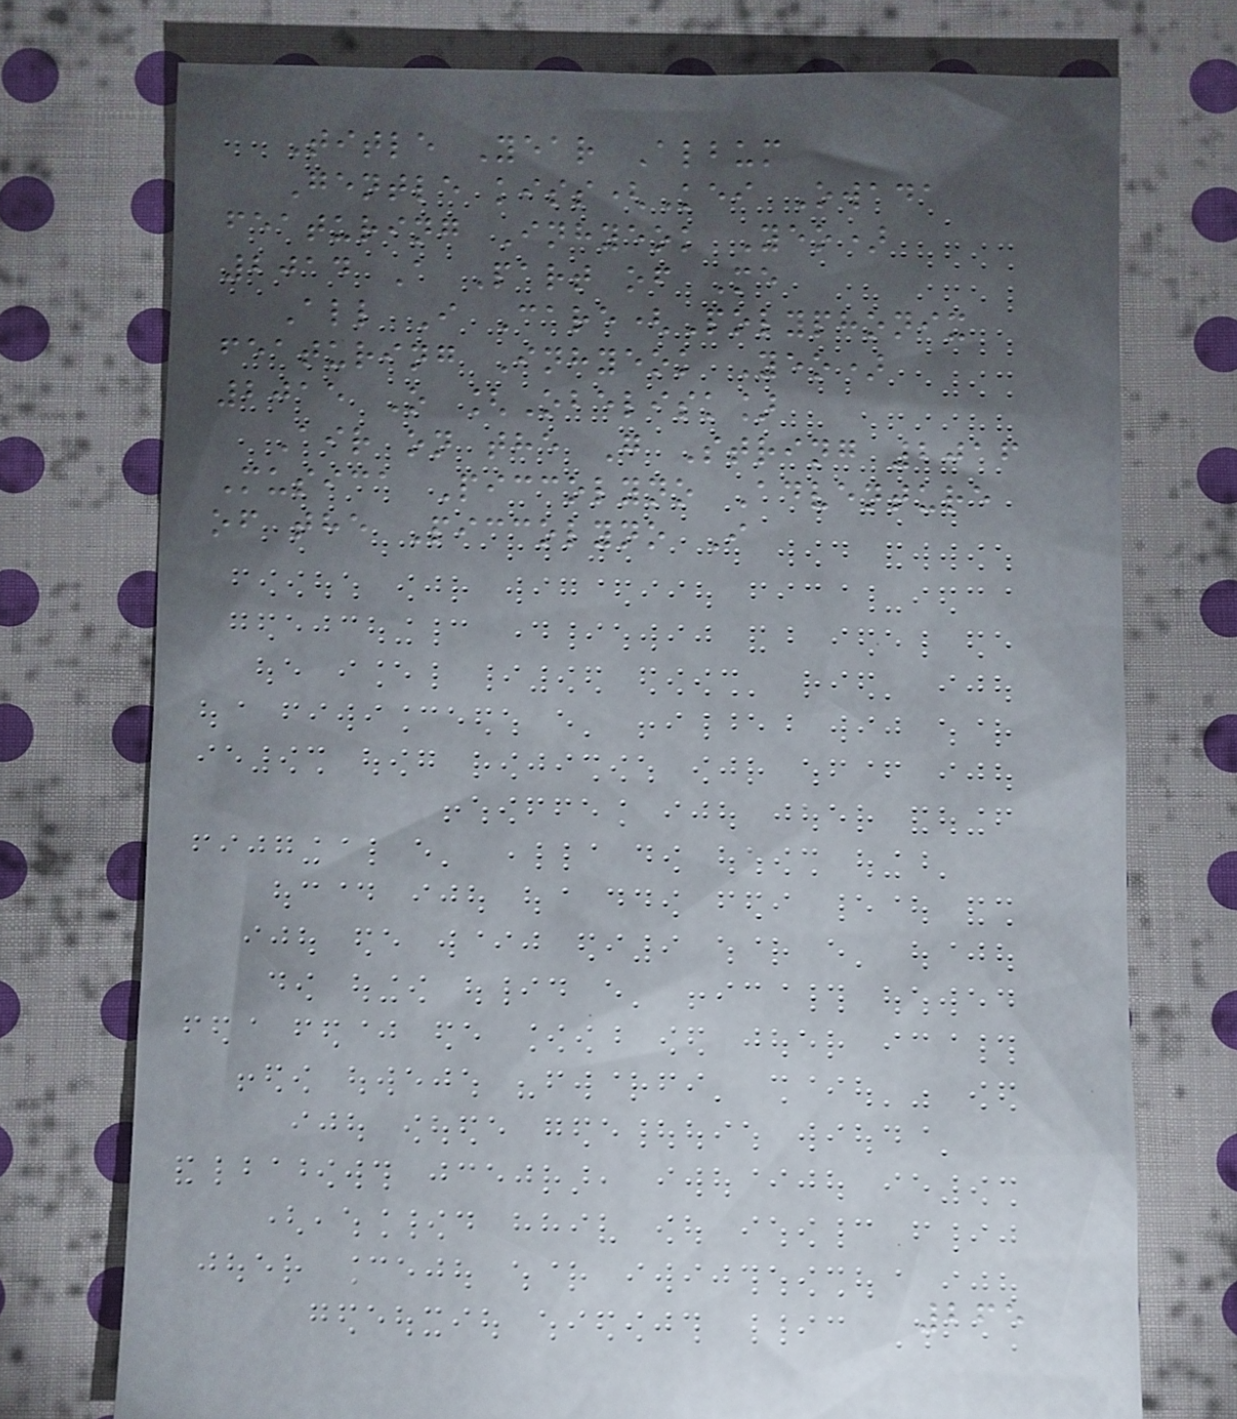Title Year Album
Gentle kiss(Kei Owada
featuring Inhyeok Yeo)
2014 A Part of Me
All I Care(Polyphonix
featuring Inhyeok Yeo)
2015 O [Obelisk]
Air on the G String 2016
Musica Piccolyno Adventure
of the Piccolyno I
265
